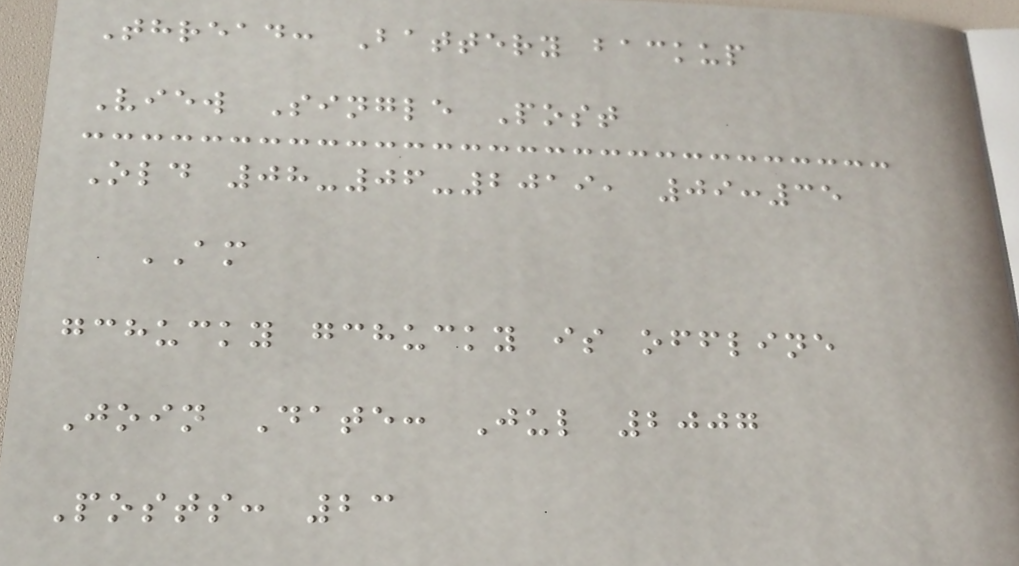Thread: Battery backup
View Single Post
Old 08-06-2019, 09:35
AM
gchucky gchucky is offline
Join Date: Jul 2007
Posts: 23
